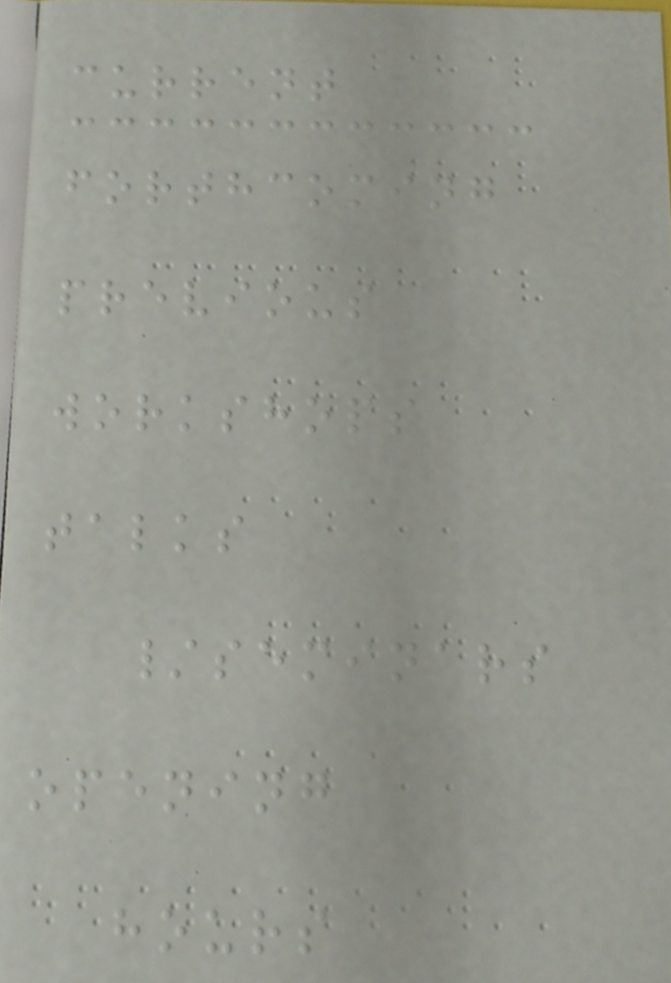current
forthcoming
previous
workshops
talks
/seminars
opening
hours
